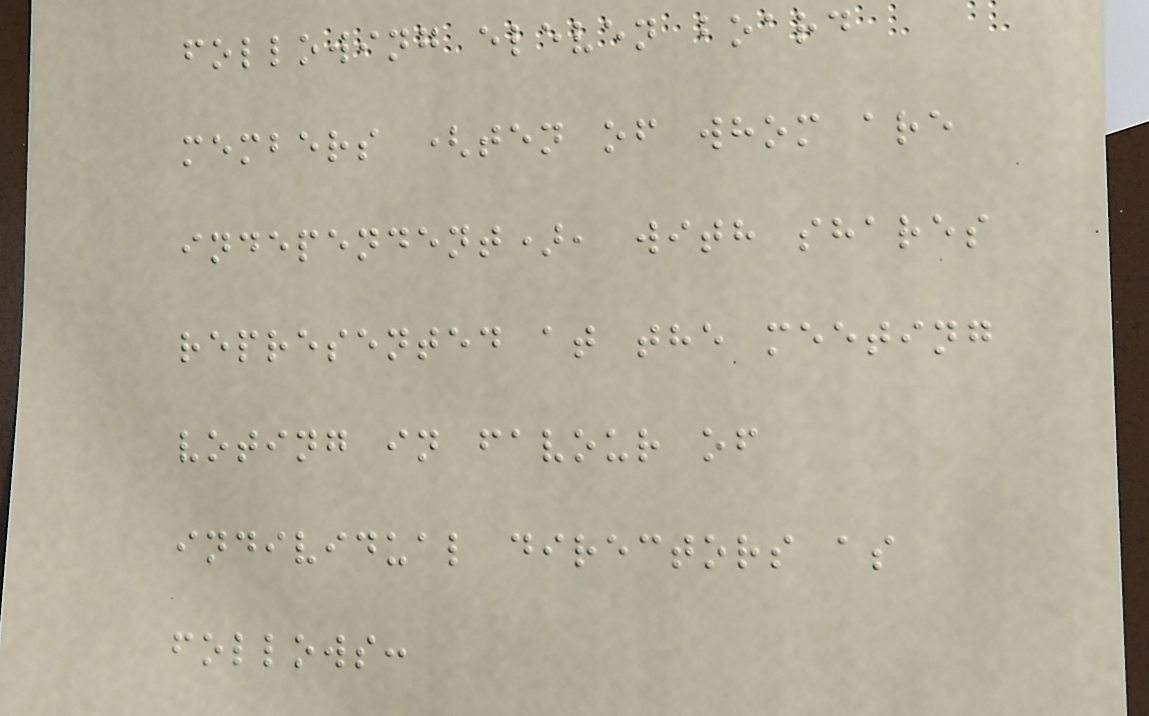following eleven board
members (ten of whom are
independent), with shares
represented at the meeting
voting in favour of
individual directors as
follows:
